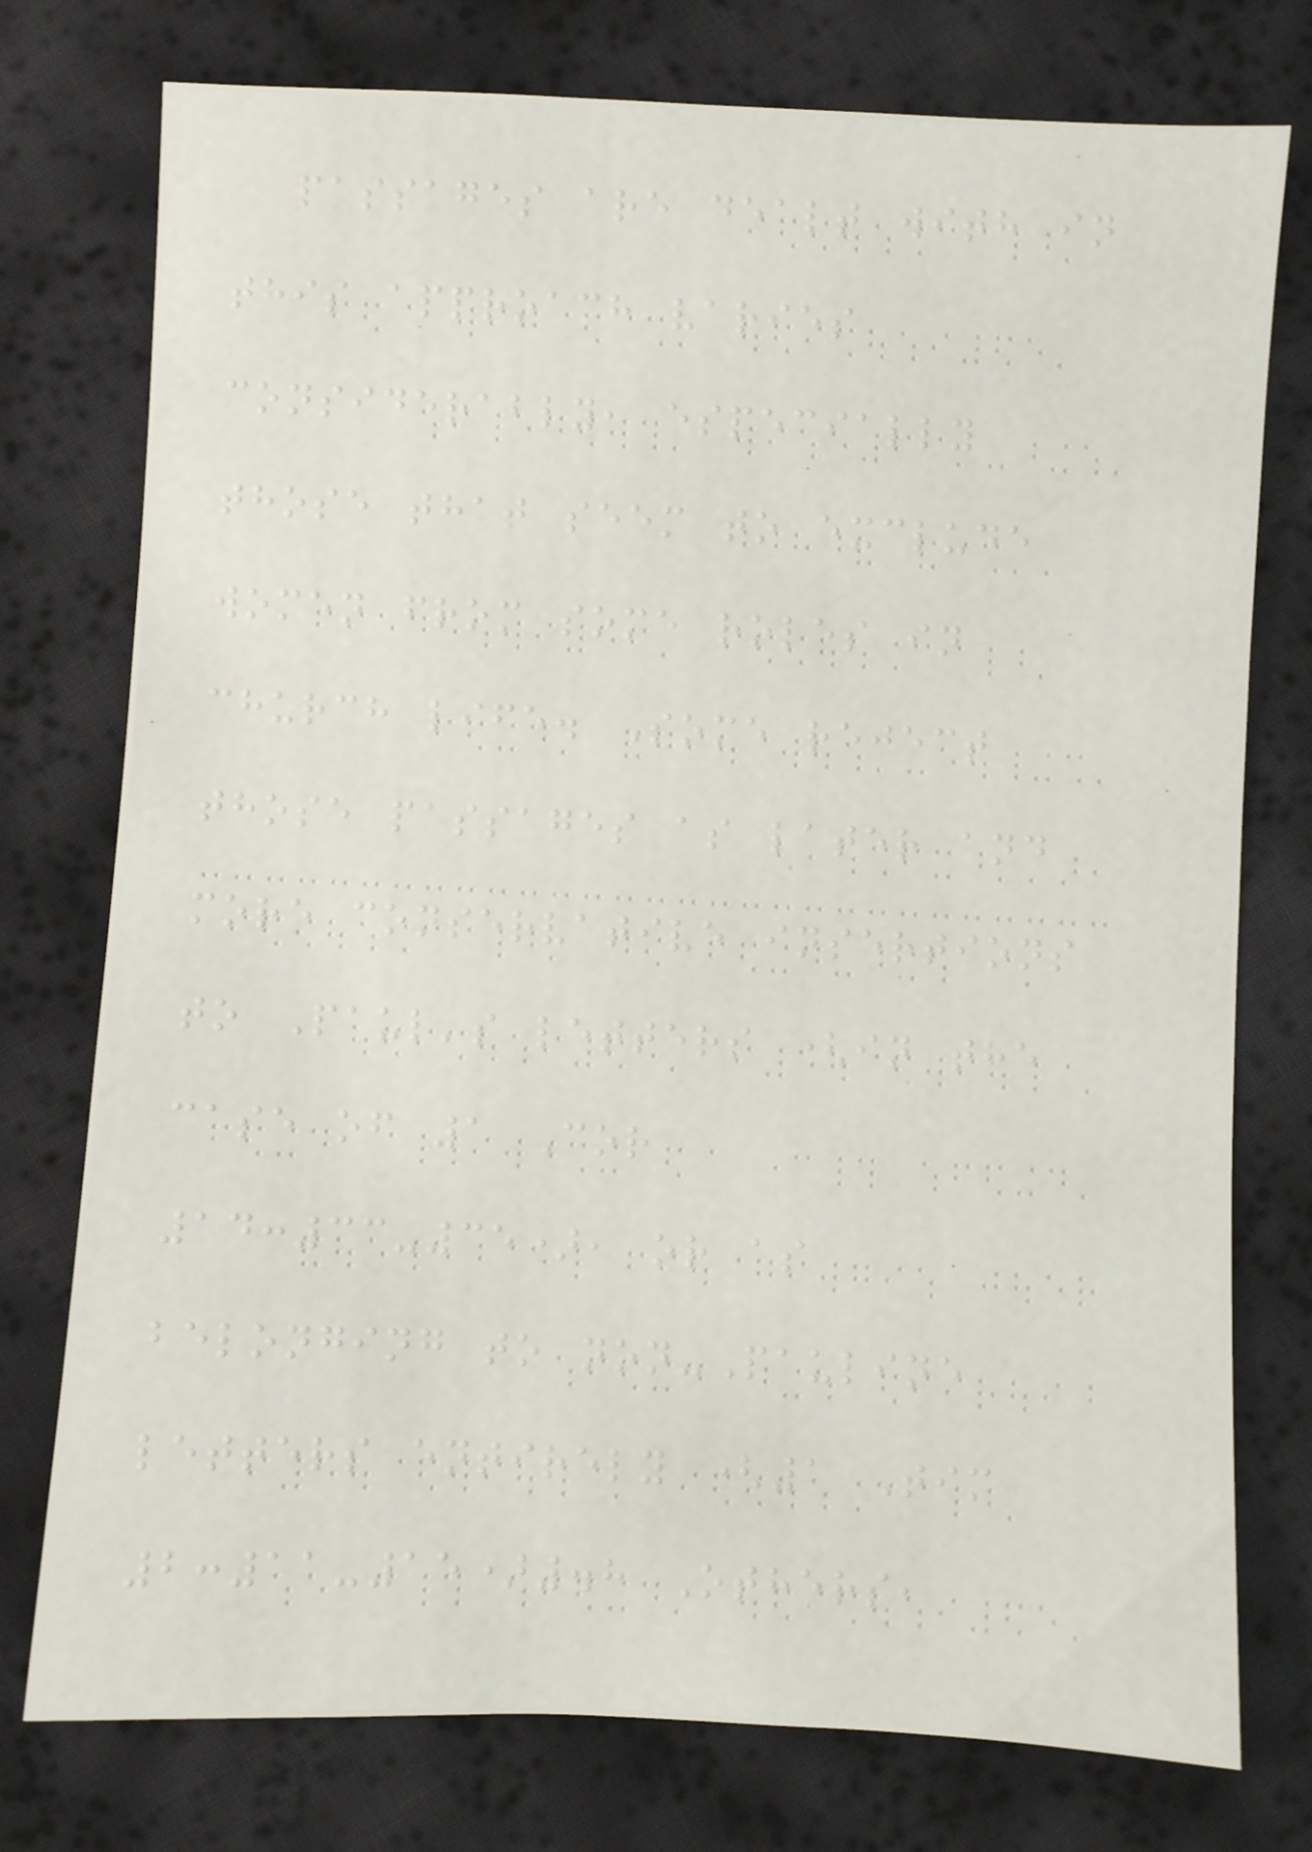passages are dealt with in
this approach varies
considerably, especially
those that seem to exclude
women from some roles in
church life. Some reject
those passages as later and
more conservative insertions
to Paul's letters (in the
case of 1 Cor
14:33-35), or as
belonging to non-Pauline
letters entirely (1 Tim
2:11-15).8 Others,
